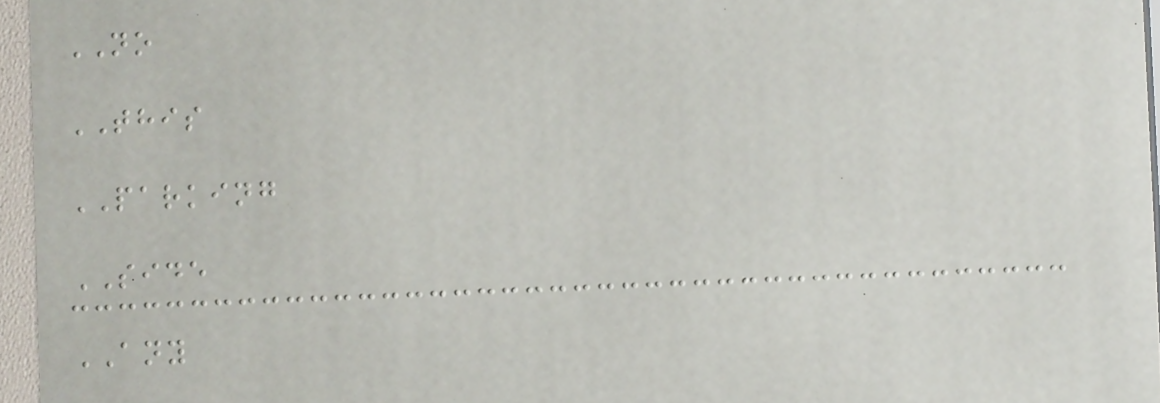NO
THIS
PARKING
SIDE
ANY
